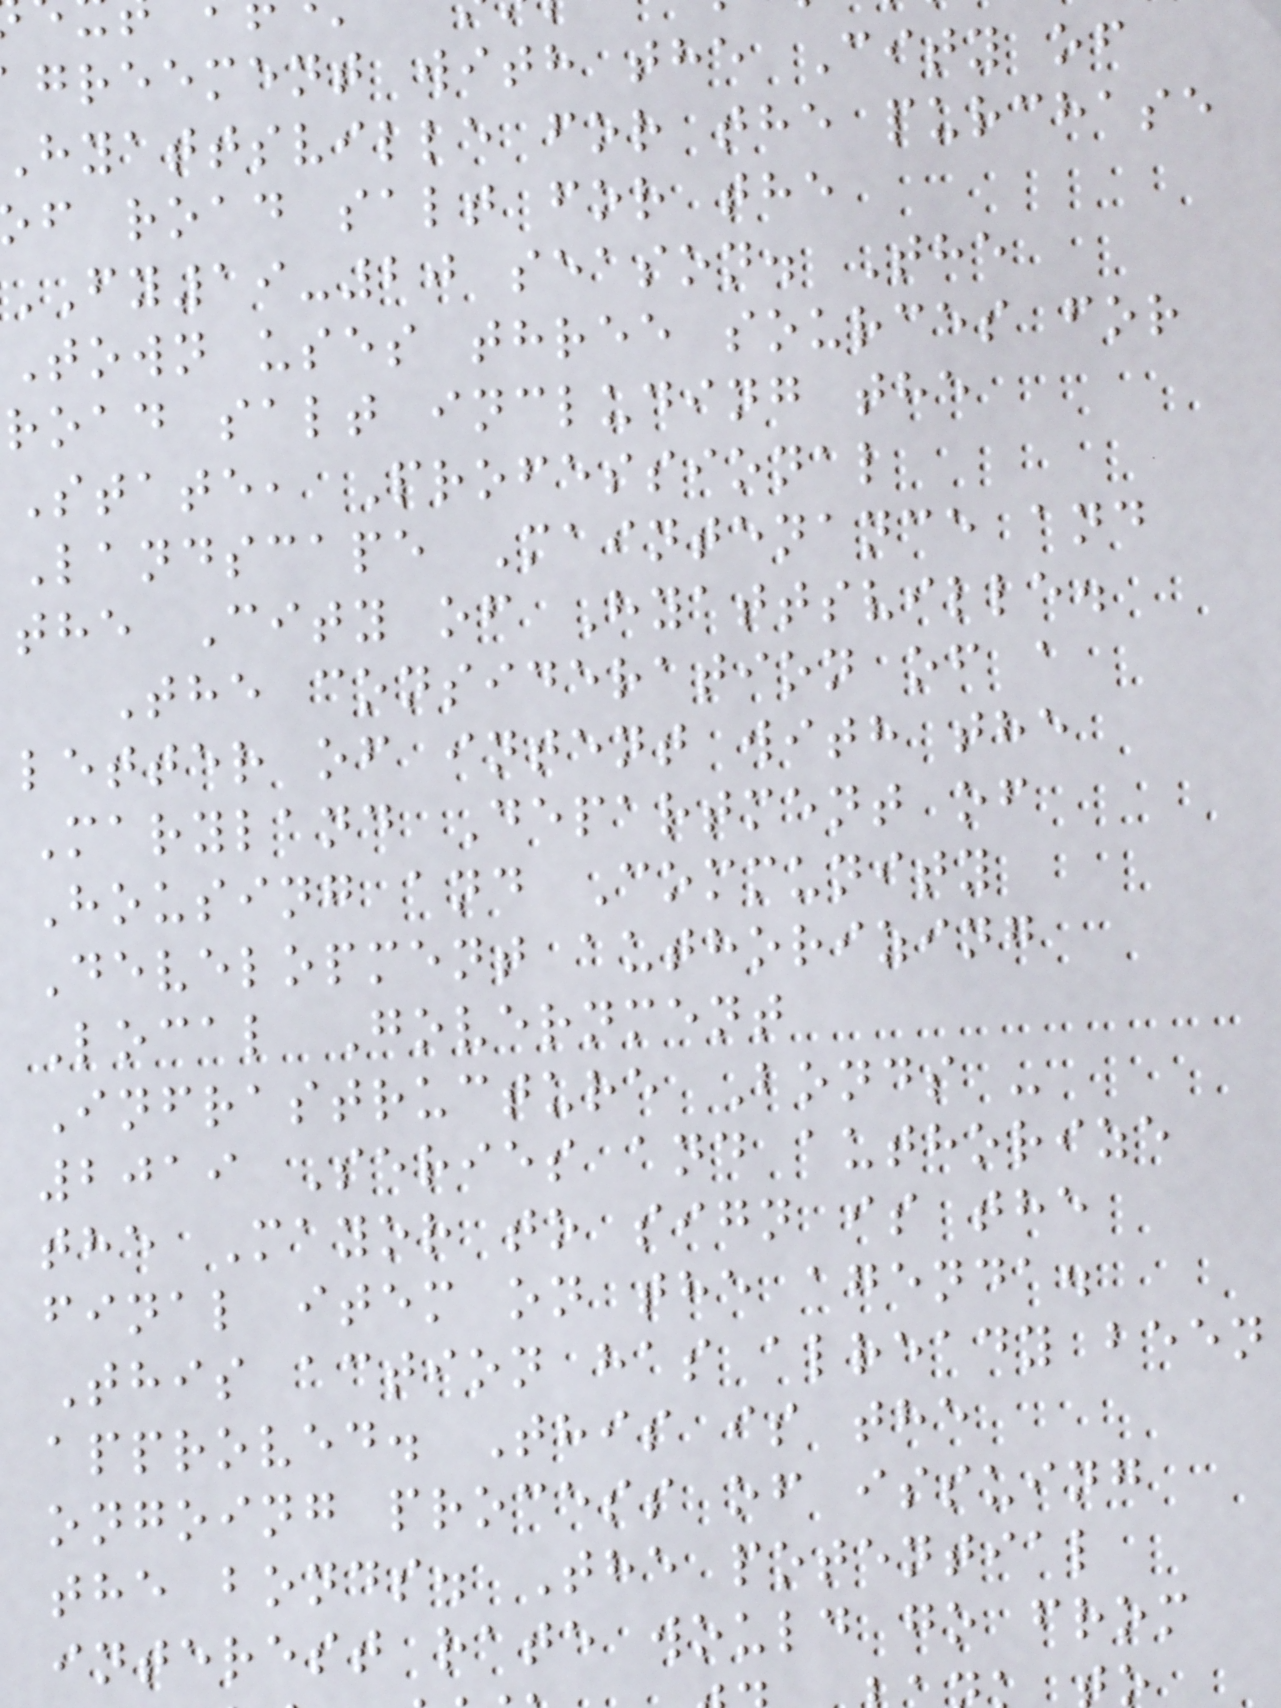greement with the City of
hyattsville for the purchase
f road salt for the
FY19-20 season. The
Town uses three sources for
road salt including the
State, Professional
Landscape Maintenance and
the City of Hyattsville.
The consideration of a
letter of intent with the
Maryland Department of
Housing and Community
Development authorizing
Local Government
Infrastructure Bonds -
2019 Series and authorize
the Mayor to sign is the
final item on the agenda.
This action has already been
approved. This is the
ongoing process of issuing
the bonds. The potential
interest rate would go from
